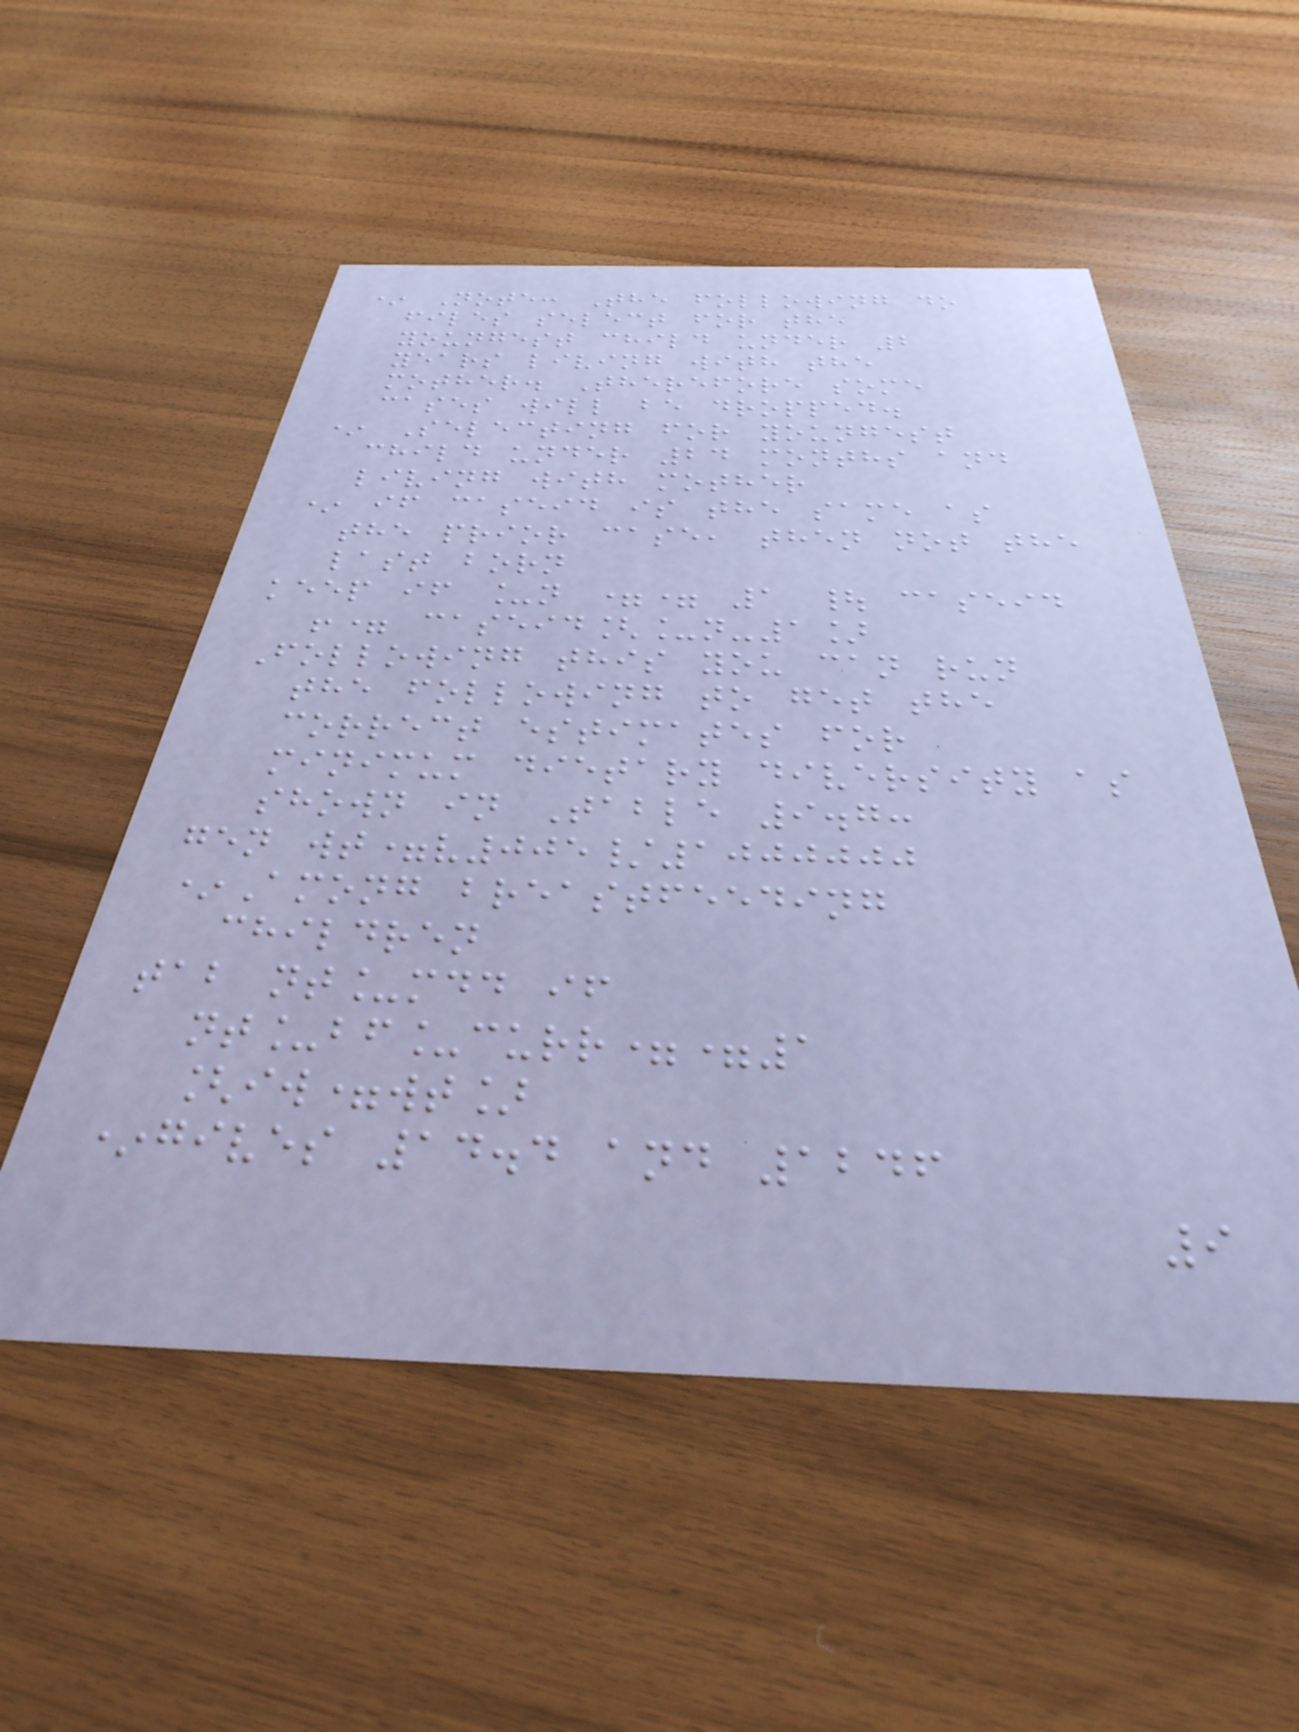* Note: The following do
files select for the
youngest child under 2
years living with the
mother. Therefore some
cases will be dropped.
* Selecting for youngest
child under 24 months and
living with mother
* if caseid is the same as
the prior case, then not the
last born
keep if _n == 1 | caseid
!= caseid[_n-1]
Following this you can run
the following to get the
correct estimates for
minimum dietary diversity as
shown in Table 9.7:
gen wt=v005/1000000
*Among breastfeeding
children
tab nt_mdd if
nt_bf_curr==1
[iw=wt]
*gives 14.4 and 1246
9
